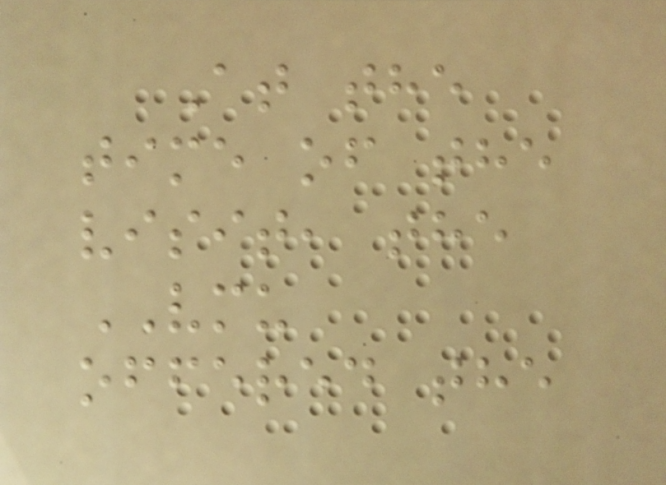At the
time of the
visit, the
VMU
offered the
